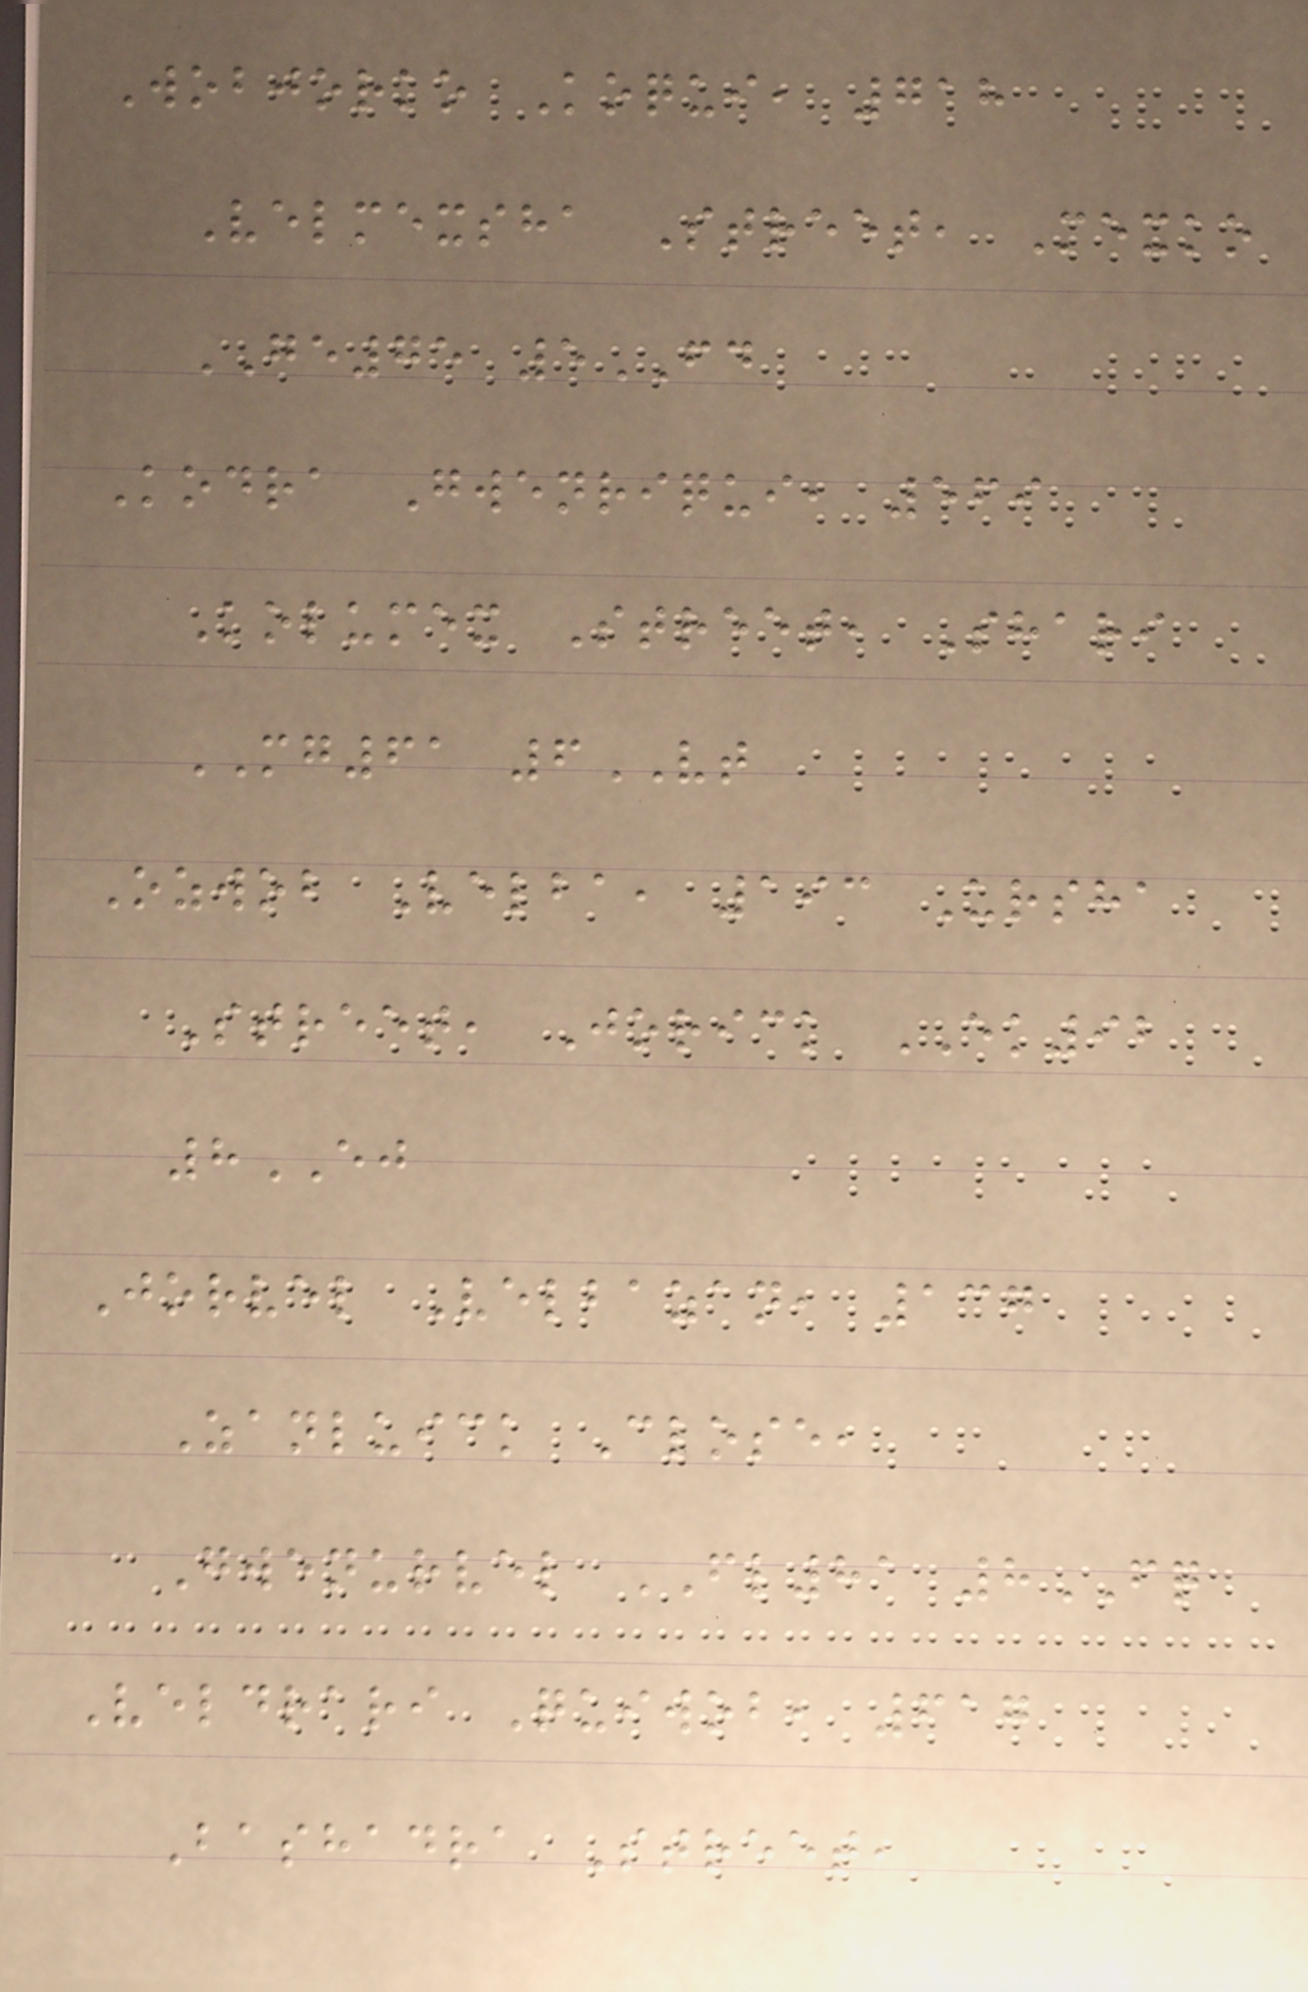Wobjorko Koqui, 718
Velmexsha Street, Mexko
GE75 5FD
Kodra Gwenriqui, 569
Kolumex Street, Shari
MG61 6VT
Ozwob Velba, 193 Ursha
Street, Jorick EK92
8EJ
Jorvel Velbazan, 137
Zanluick Close,
Gwenurvel FL81 8FQ
Veldrari Quiwob, 617
Bashadra Street,
